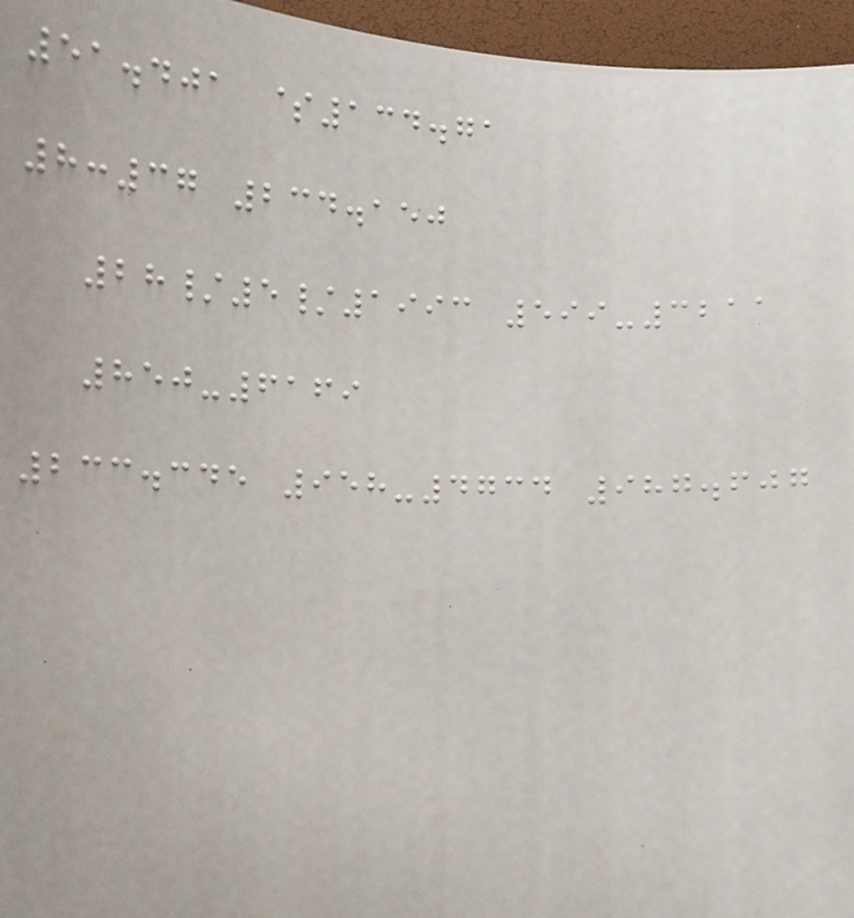51.401 $134.71
8:37 234.150
28/5/1993 599-3211
850-6169
233.345 958-4734 987.607
